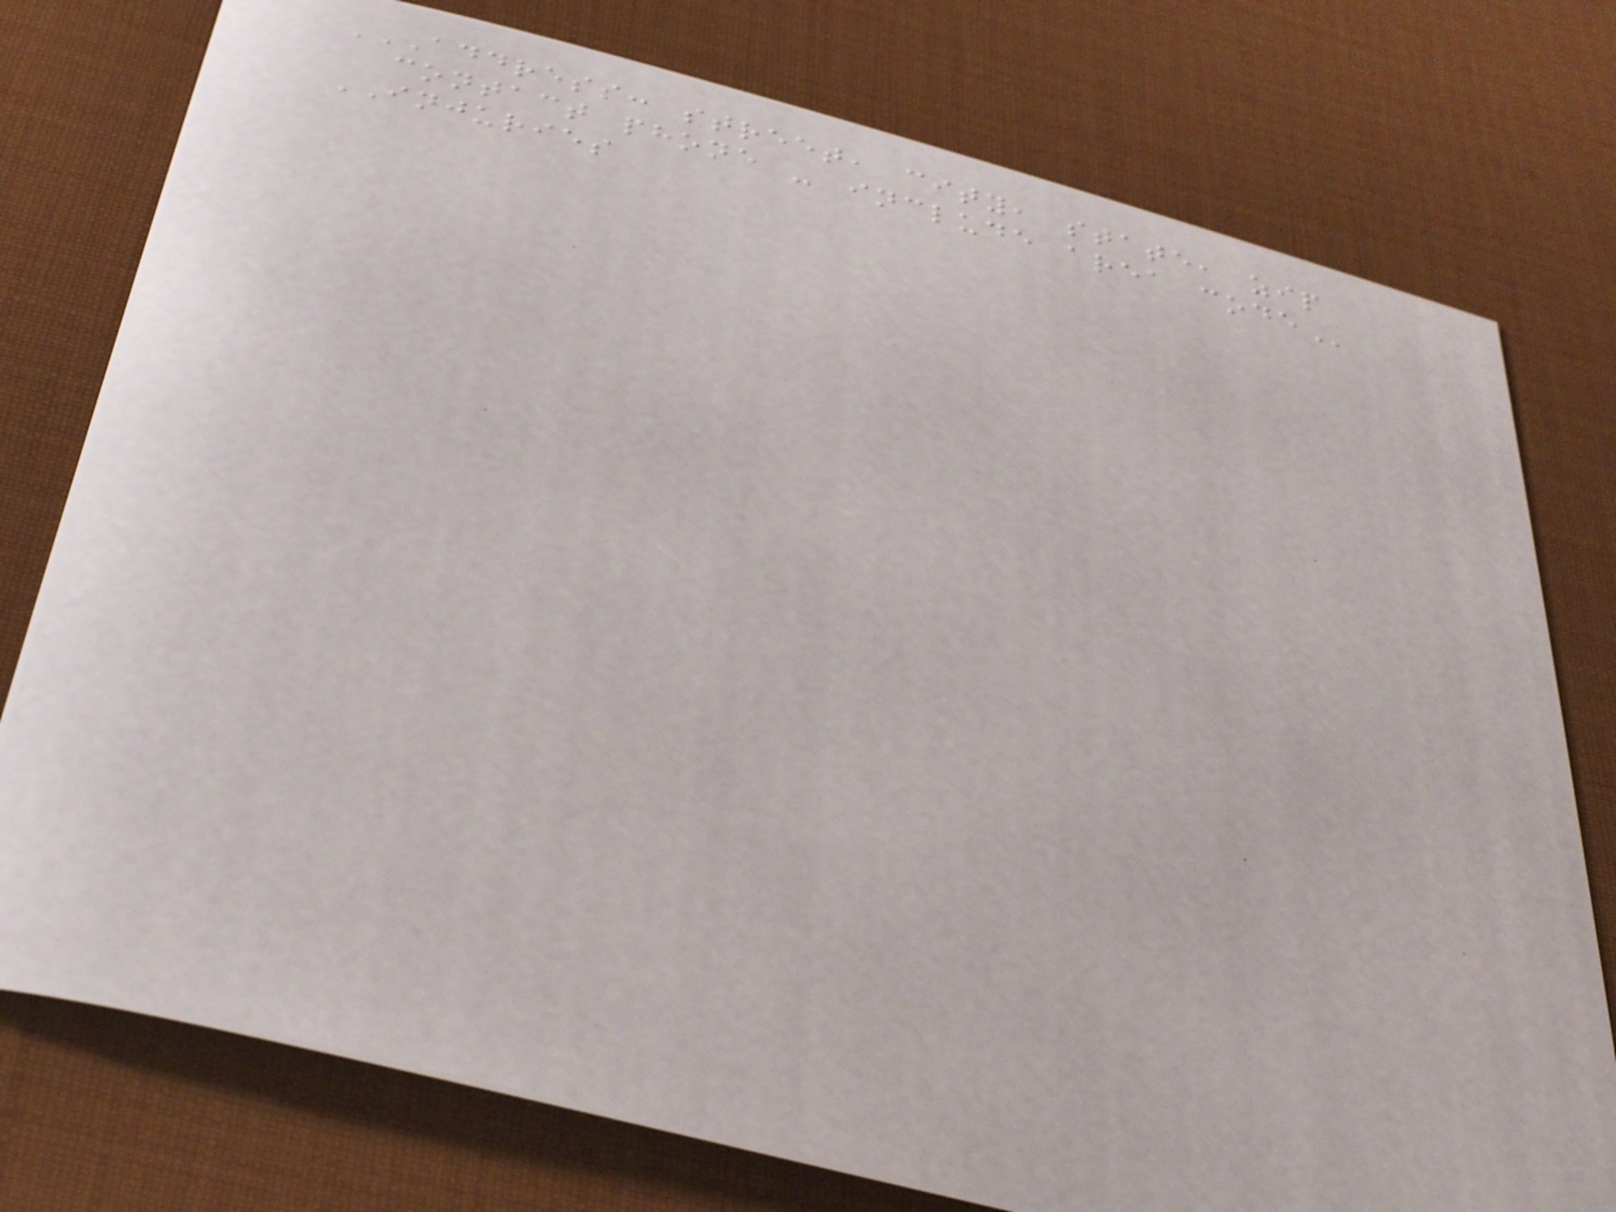ADDRESS: STREET, CITY, STATE, ZIP
CONTACT PHONE - INCLUDE AREA CODE
INJURIES
